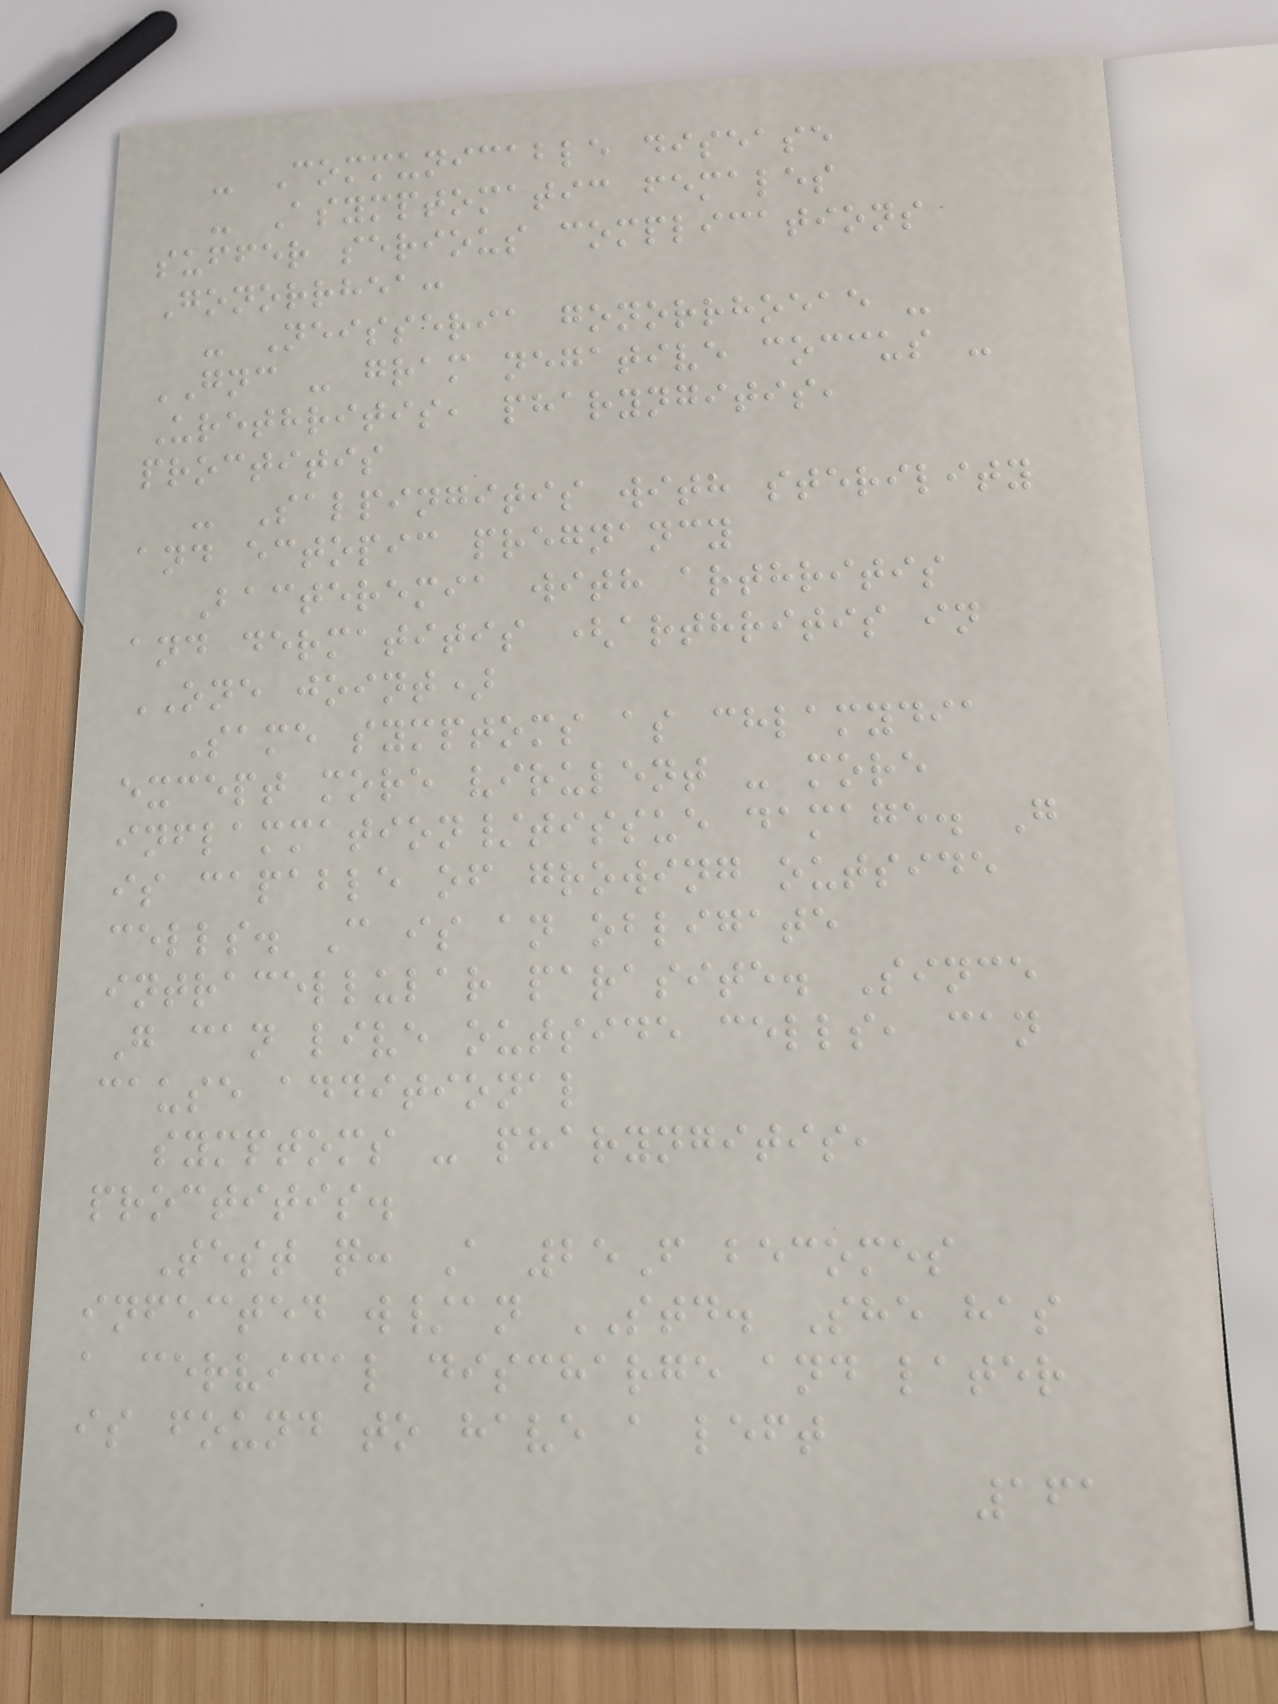- Communicable disease
- Asymptomatic females
suffer serious complications
Gonorrhea:
- Neisseria gonorrhoeae -
GNC - gram negative coccus -
Urethritis, pharyngitis,
proctitis
- Salpingitis with sterility
and ectopic pregnancy
Bacteremia with arthritis
and dermatitis (arthritis in
ONE joint)
Same symptoms as chlamydia
except more virulent - more
inflammation/tissue damage. G
is capable of growing outside
cells. C is an obligate
intracellular parasite. Since
G can live outside cells, can
cause additional
symptoms - pharyngitis,
proctitis.
Test q: A 25F becomes
infected w/an STD. She has
a cervical discharge and later
is found to have a left
161
